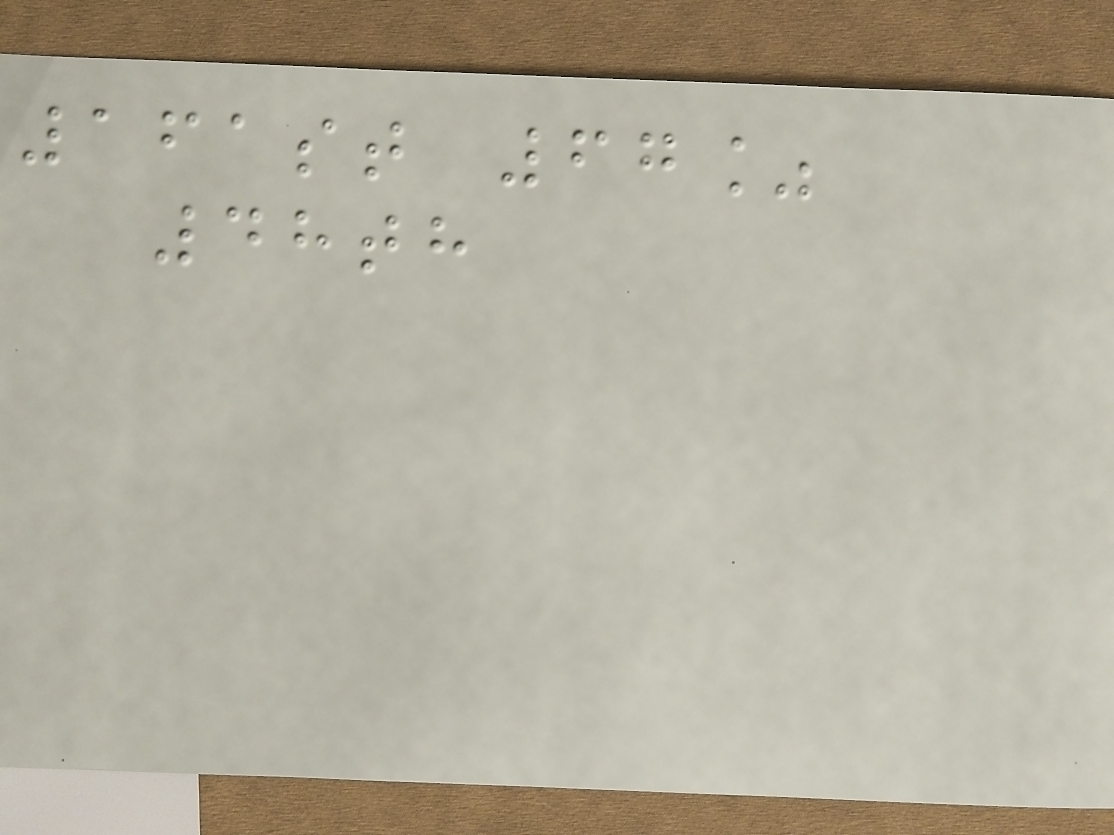161st 67%
48th
